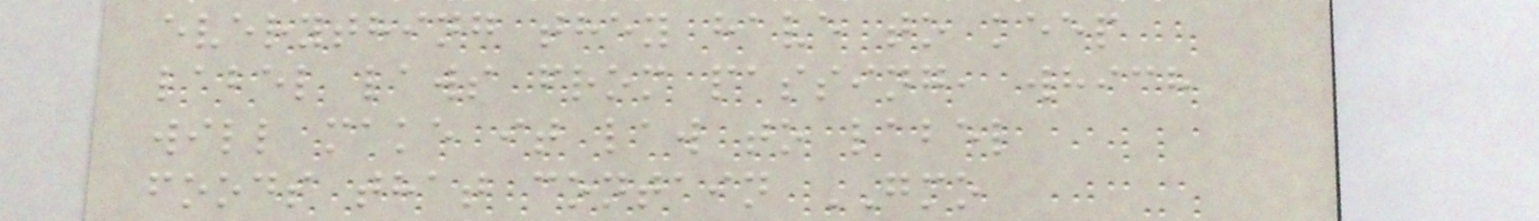everything they have to keep
label laws from passing, which
will make it law to label
foods that contain GMO
